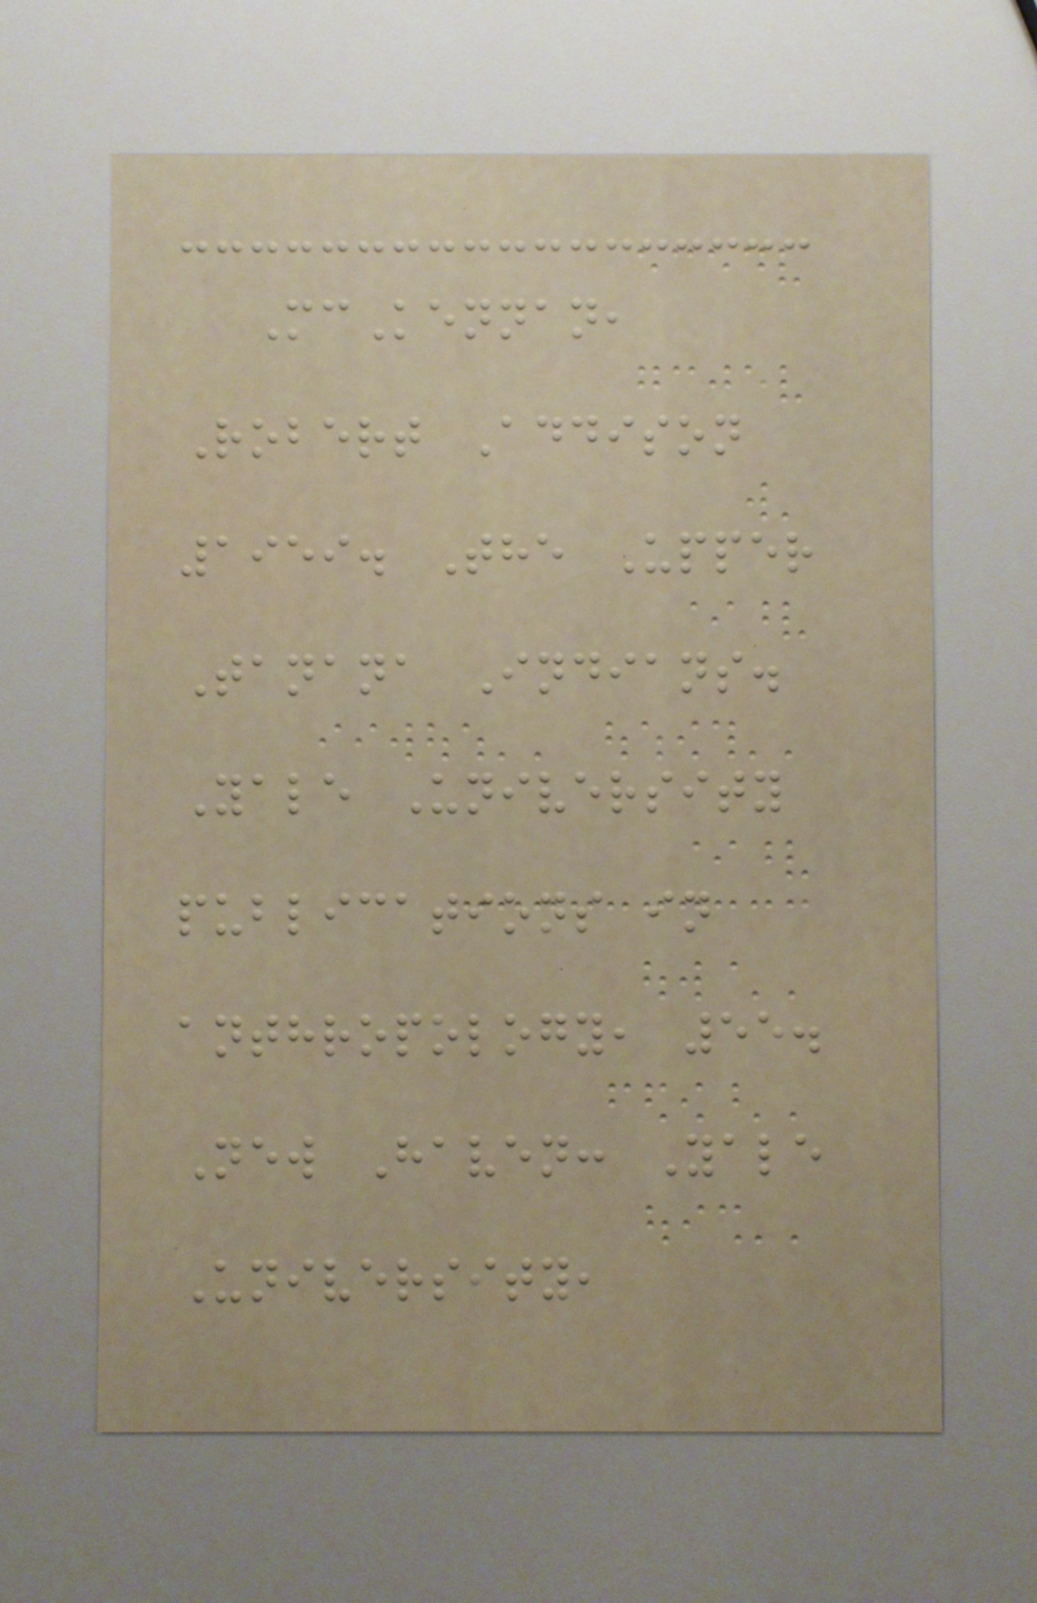McKennan,
Robert Addison
1959. The Upper
Tanana Indians.
Yale University
publications in
anthropology, 55.
New Haven: Yale
University,
